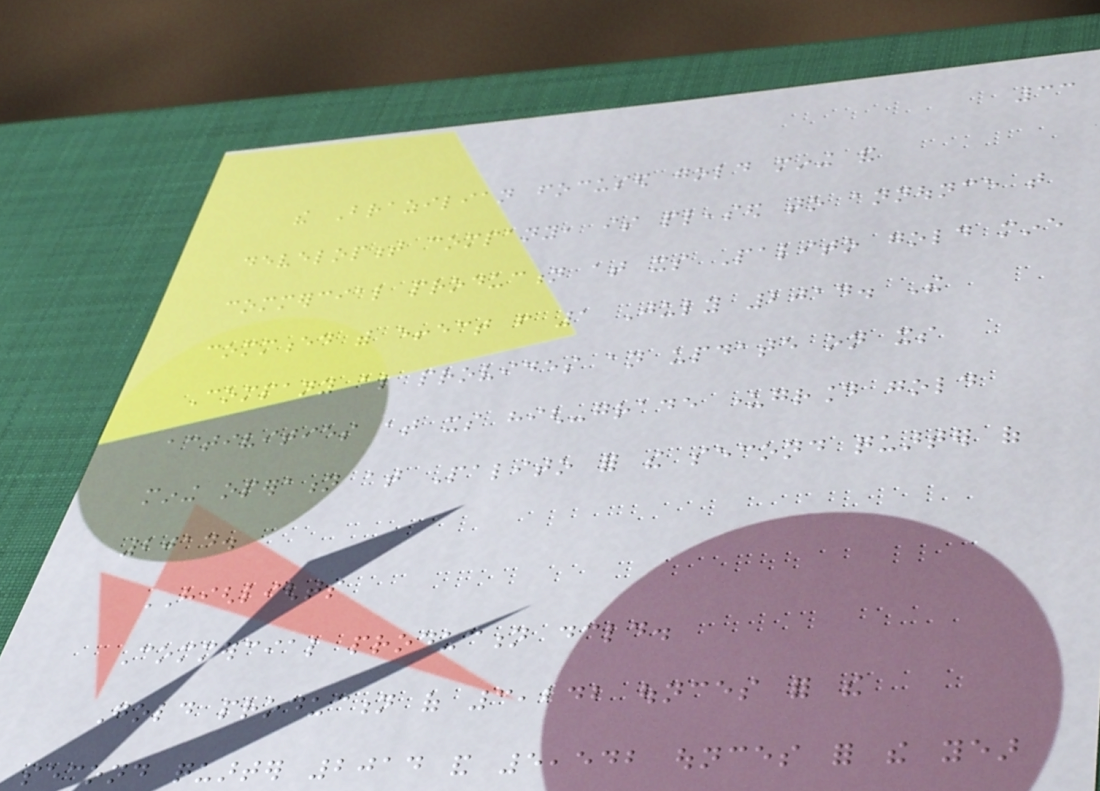33
the Brazilian focused gold mining and
development company, is pleased to announce that
commercial production at its Palito gold mine
commenced with effect from 1 July 2014. The
Company also provides an update on its
activities at its high-grade underground gold
mining operation at Palito for the second quarter of
2014.
HIGHLIGHTS
Commercial production declared.
Gold production of 3,242 ounces for the
second quarter 2014 and 5,542 ounces for the year
